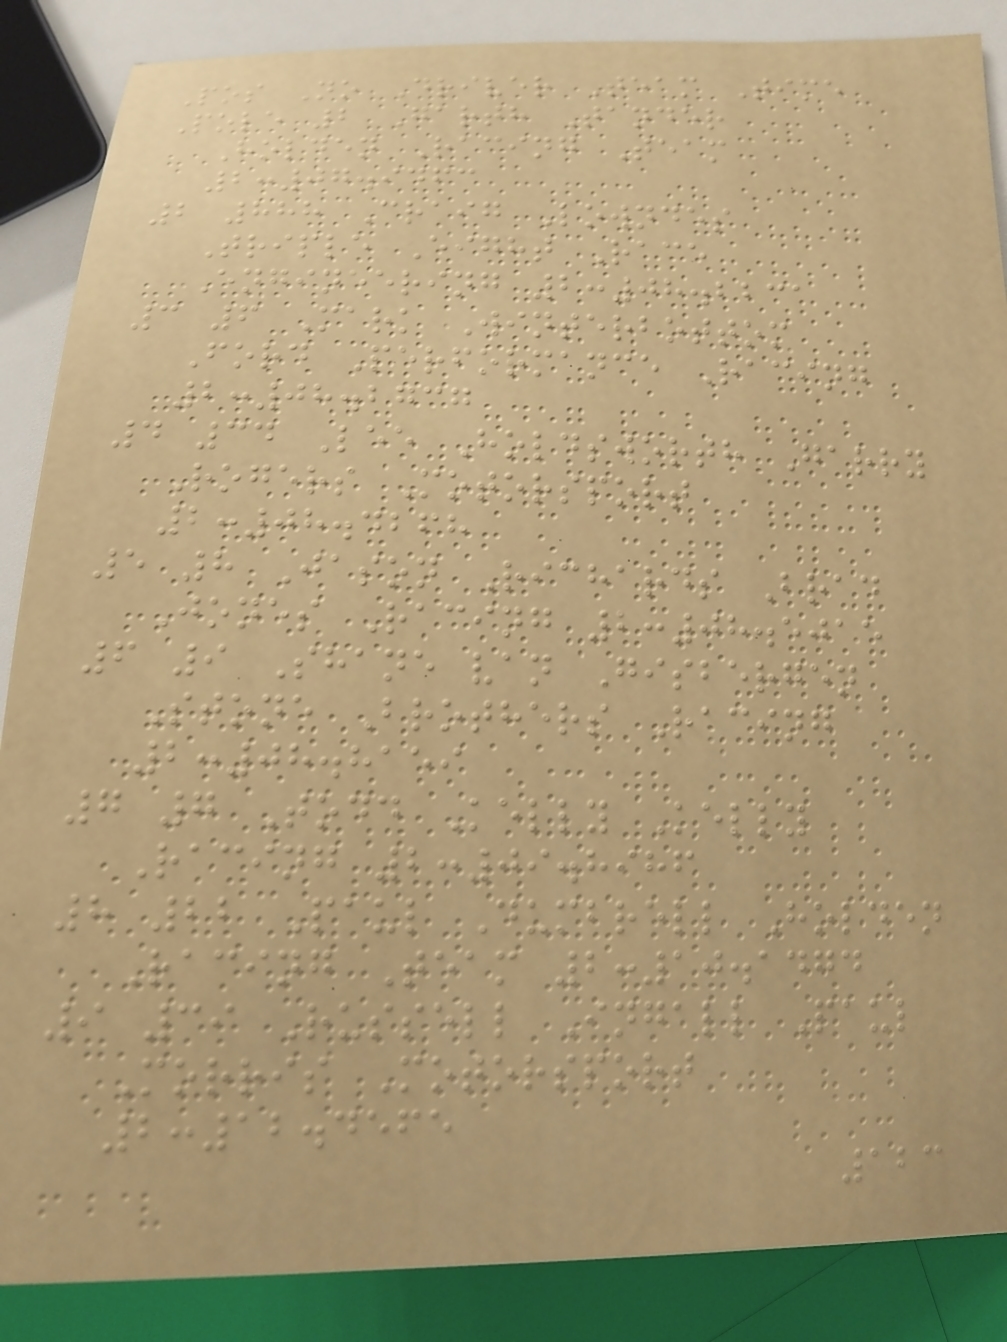Pos No Driver Team Time
Pole 2 Garth Tander
Holden Racing Team
2:07.9463
2 888 Craig Lowndes
Triple Eight Race
Engineering 2:08.2231
3 6 Mark Winterbottom
Ford Performance Racing
2:08.2737
4 34 Lee Holdsworth Garry
Rogers Motorsport
2:08.4268
5 8 Jason Richards Brad
Jones Racing 2:08.5015
6 9 Shane van Gisbergen
Stone Brothers Racing
2:08.8159
7 7 Todd Kelly Kelly
Racing 2:09.8986
8 22 Paul Dumbrell Holden
Racing Team 2:10.1474
9 39 Russell Ingall Paul
Morris Motorsport
2:12.4565
123
